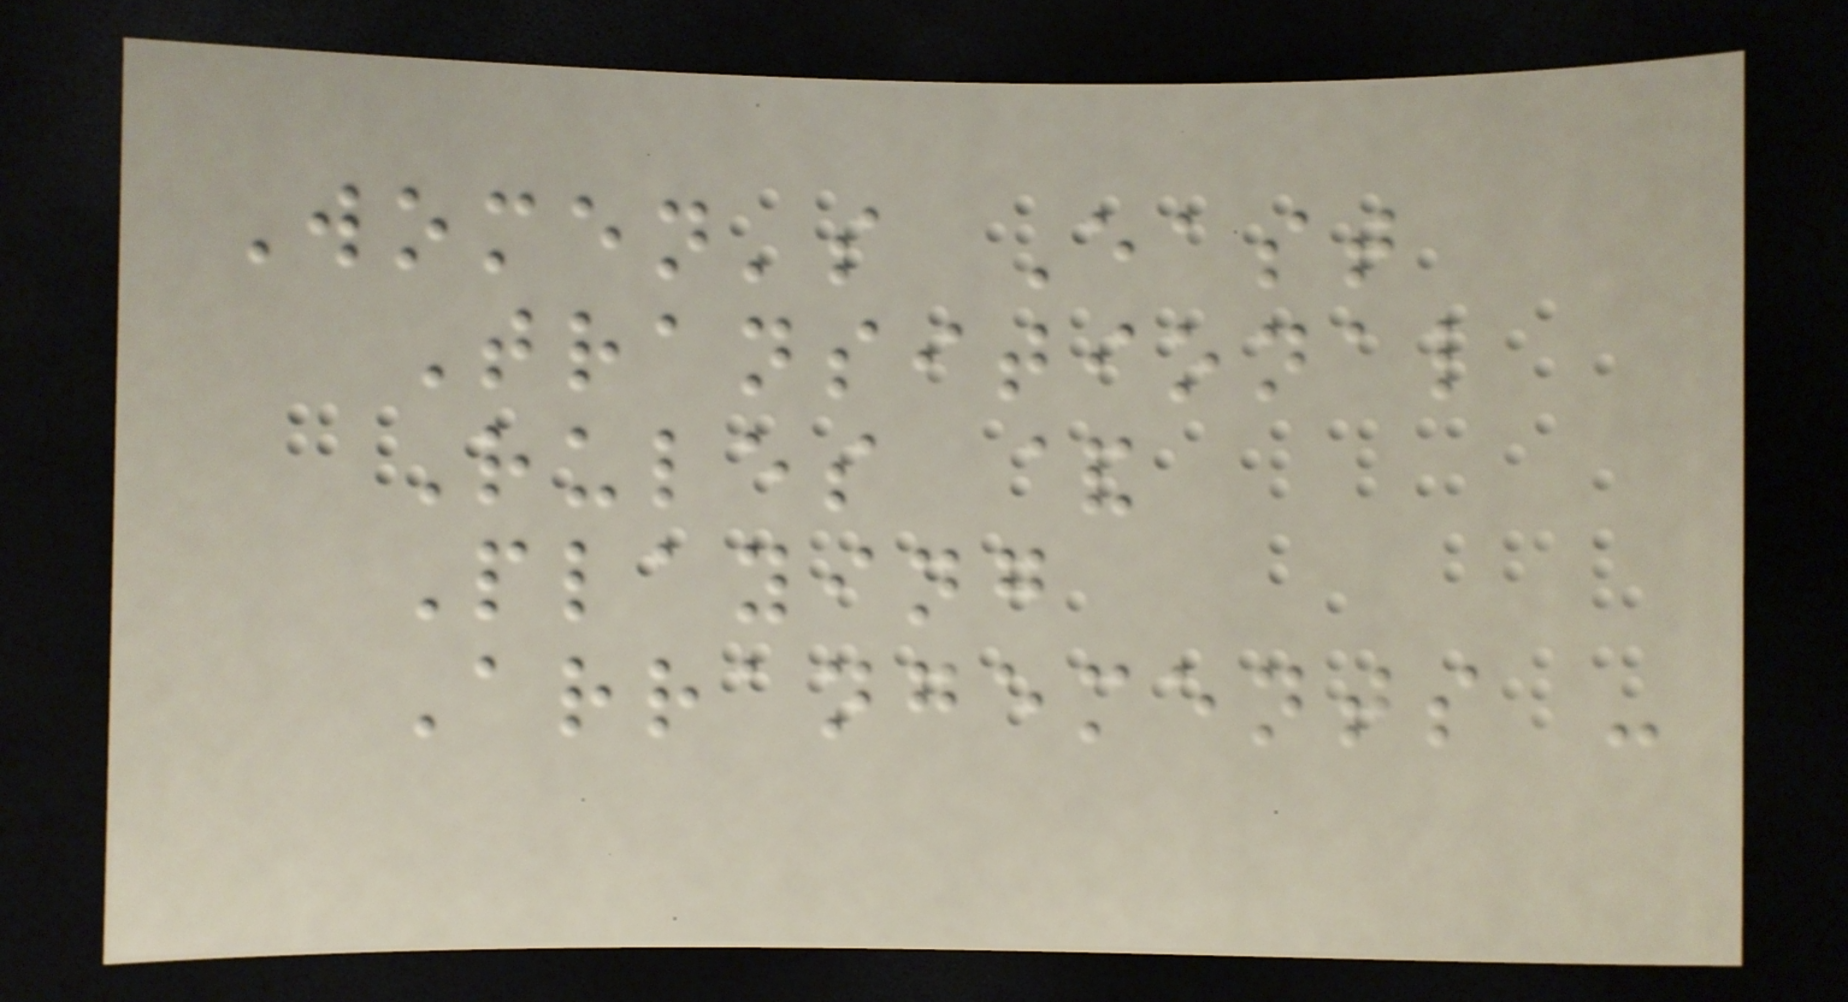Women's East
Transitional
Rules &
Playing
Arrangements -
